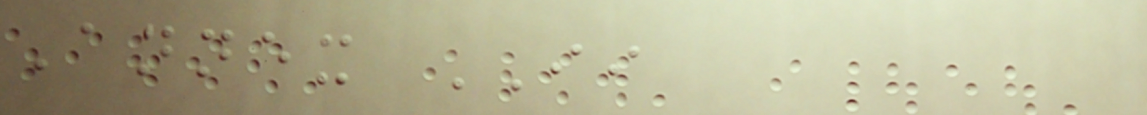Annex II
